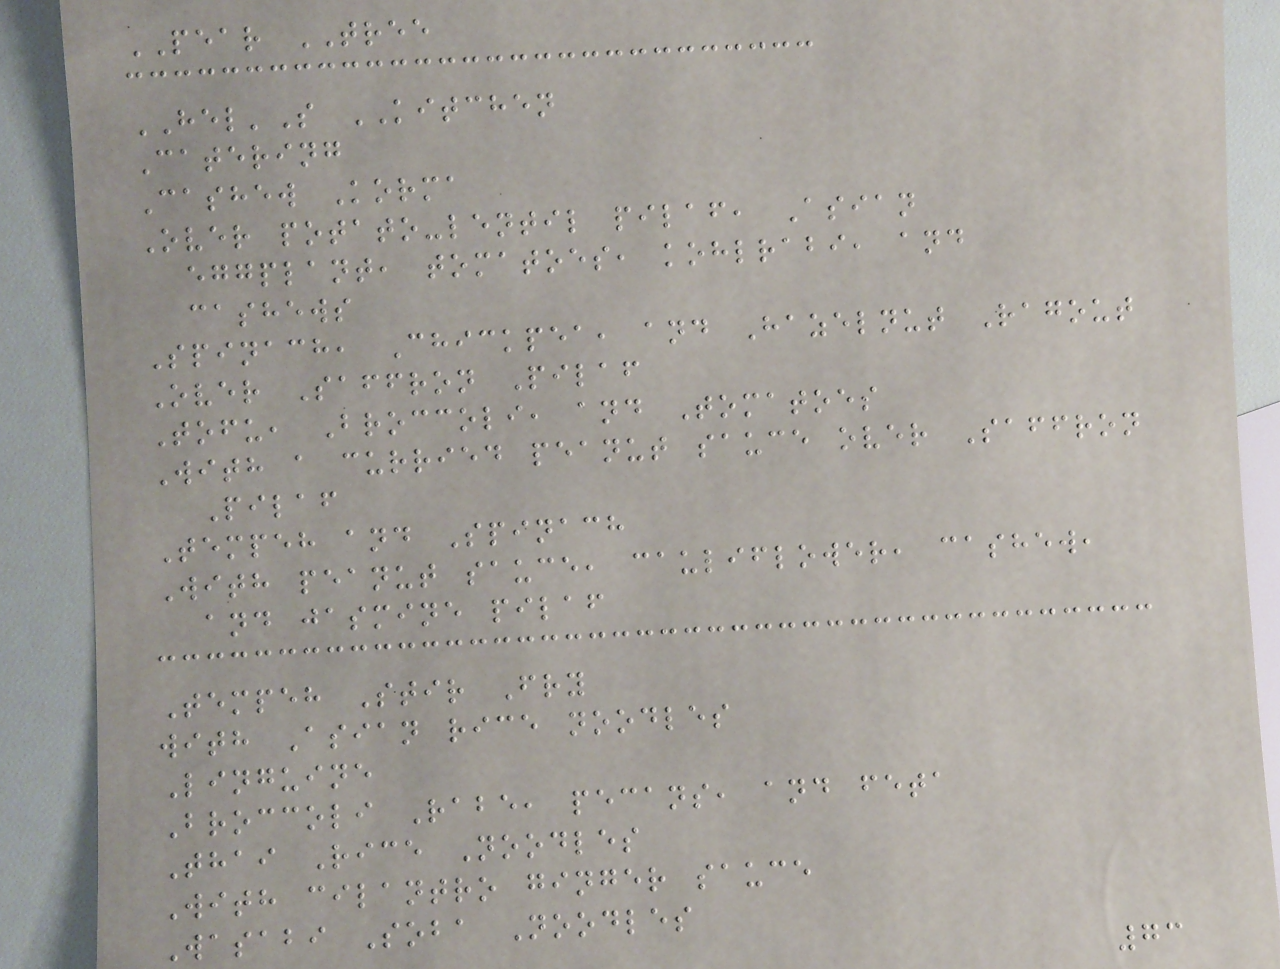PEAR TREE
HEL'S KITCHEN
Catering
Cashew Korma
Over potato-lentil pilaf, Asian
eggplant, tomatoes, kohlrabi, and
cashews
Spinach, Chickpea, and Hazelnut Ragout
Over Saffron Pilaf
Tofu, Broccoli, and Tomatoes
With a curried peanut sauce over Saffron
Pilaf
Tempeh and Spinach
With peanut sauce, cauliflower, cashew,
and jasmine pilaf
Tempeh Stir Fry
with Asian rice noodles
Linguine
Broccoli Rabe, pecans, and feta
Thai Rice Noodles
With cilantro ginger sauce
Wasabi Soba Noodles
73
